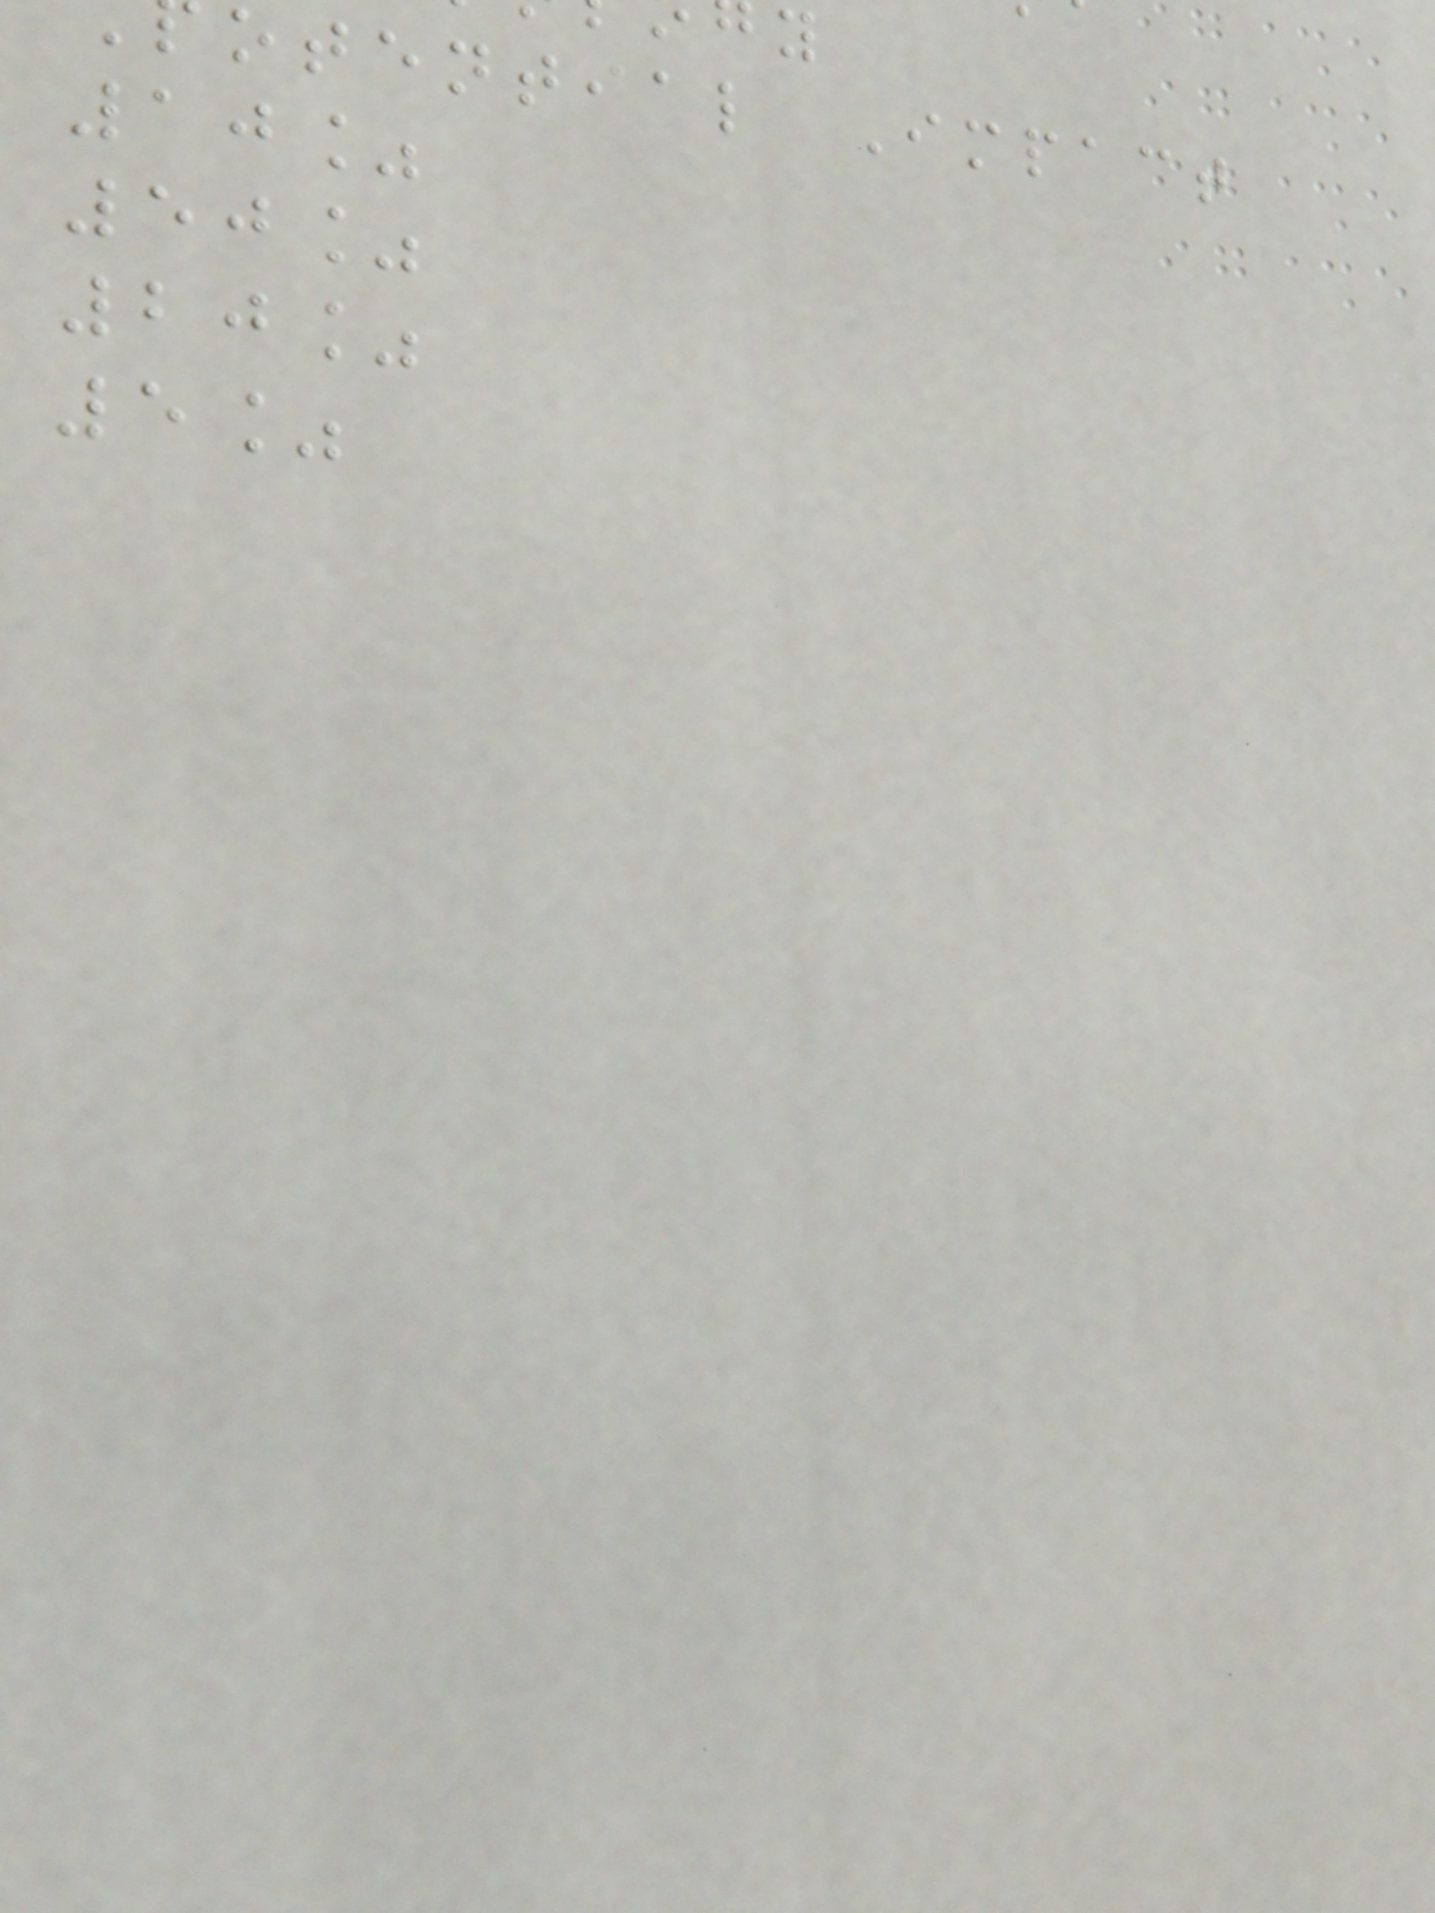otential Impact
10%
50%
20%
5%
